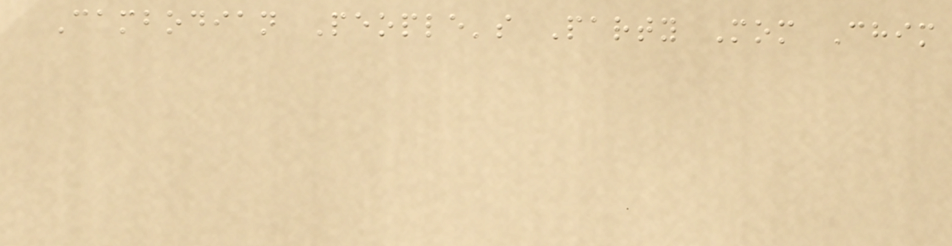Cambodian People's Party Mom Chim
